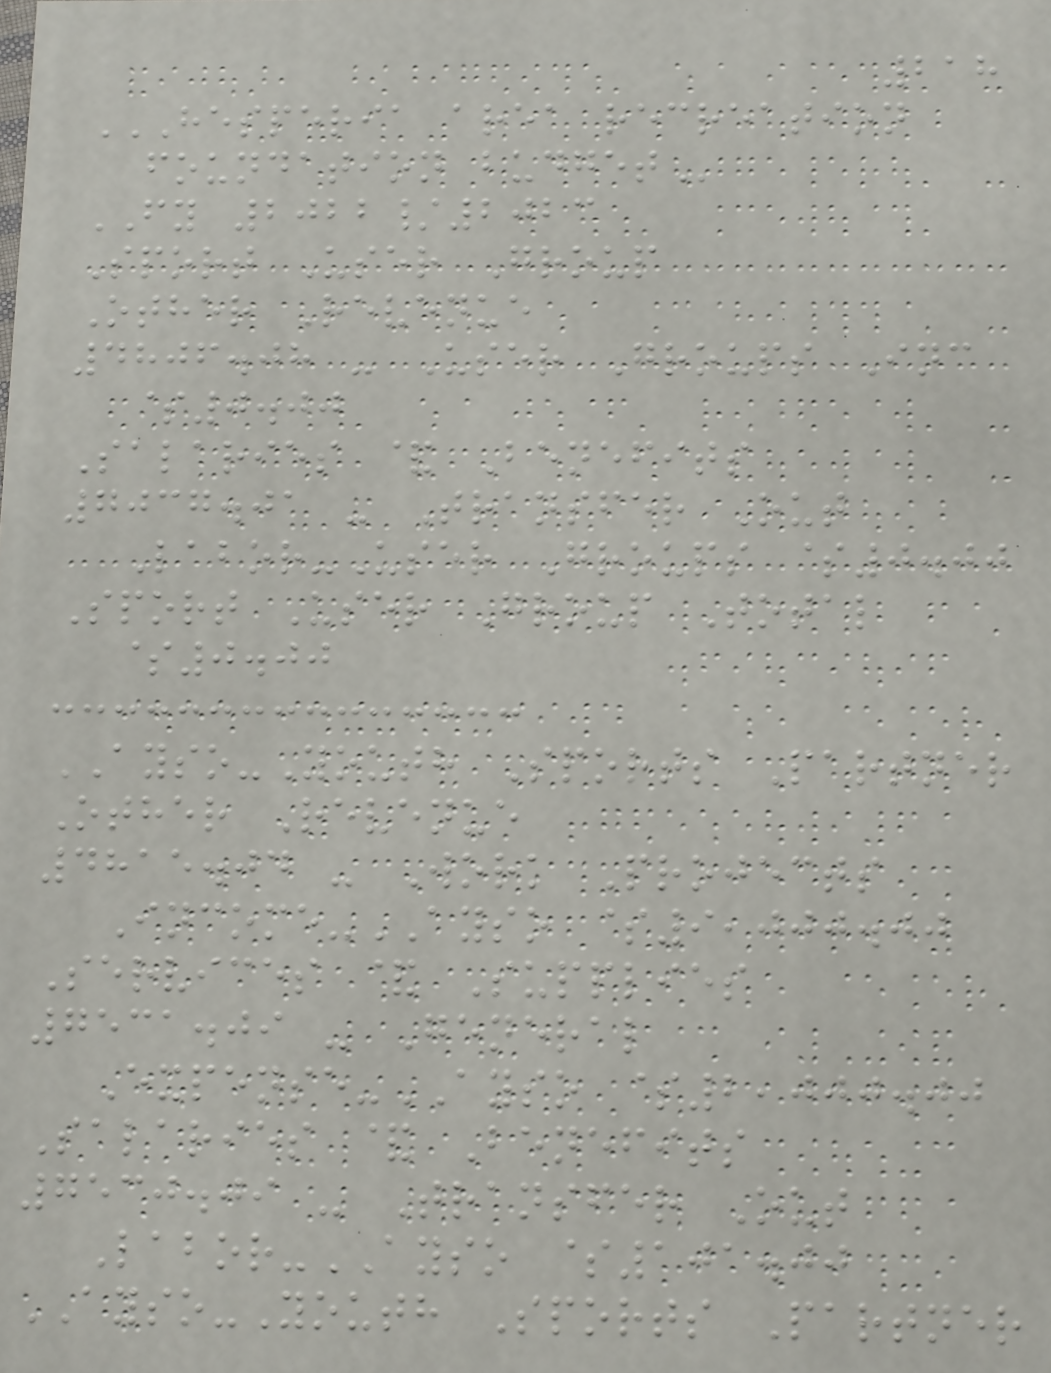218
HESPERIA AREA RECREATION
FOUNDATION BUDGET
FY 2022/2023
Sport User Group
Other Revenue
4806.08 - User Groups Inc
$0.00
Salaries & Benefits
7037.01 - Transfer Out
Labor-User Groups $0.00
Sport User Group Total
$0.00
AYSO-Youth Sports Partner
Other Revenue
4815.04 - Work Projects
Income-AYSO $9,000.00
Services & Supplies
7531.09 - General
Expense-AYSO $2,000.00
Salaries & Benefits
7530.09 - Transfer Out
Labor-AYSO $101.00
AYSO-Youth Sports Partner
